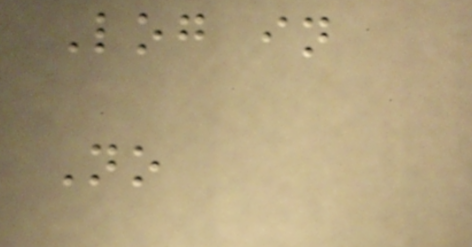Log in
No
